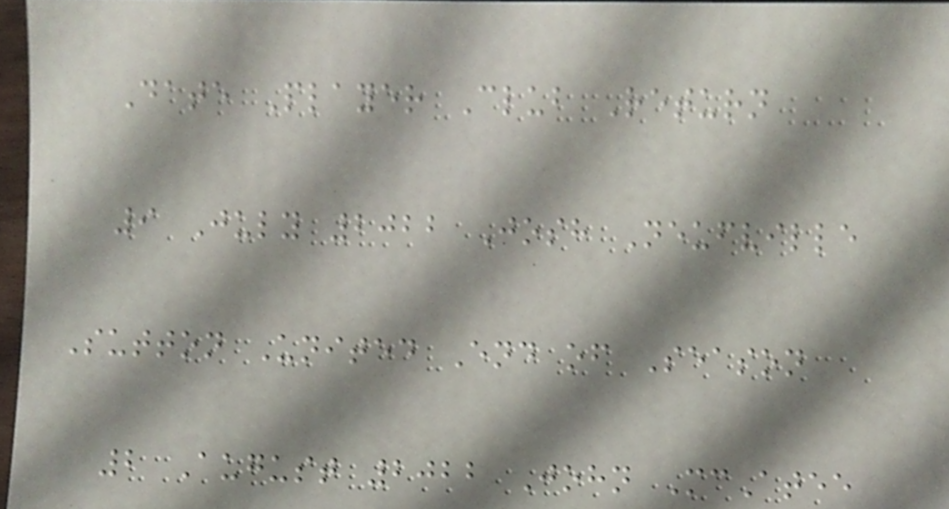Date Player Club Return
9 July 2022 Josh Neufville
Sutton United End of Season
2 August 2022 John McAtee
